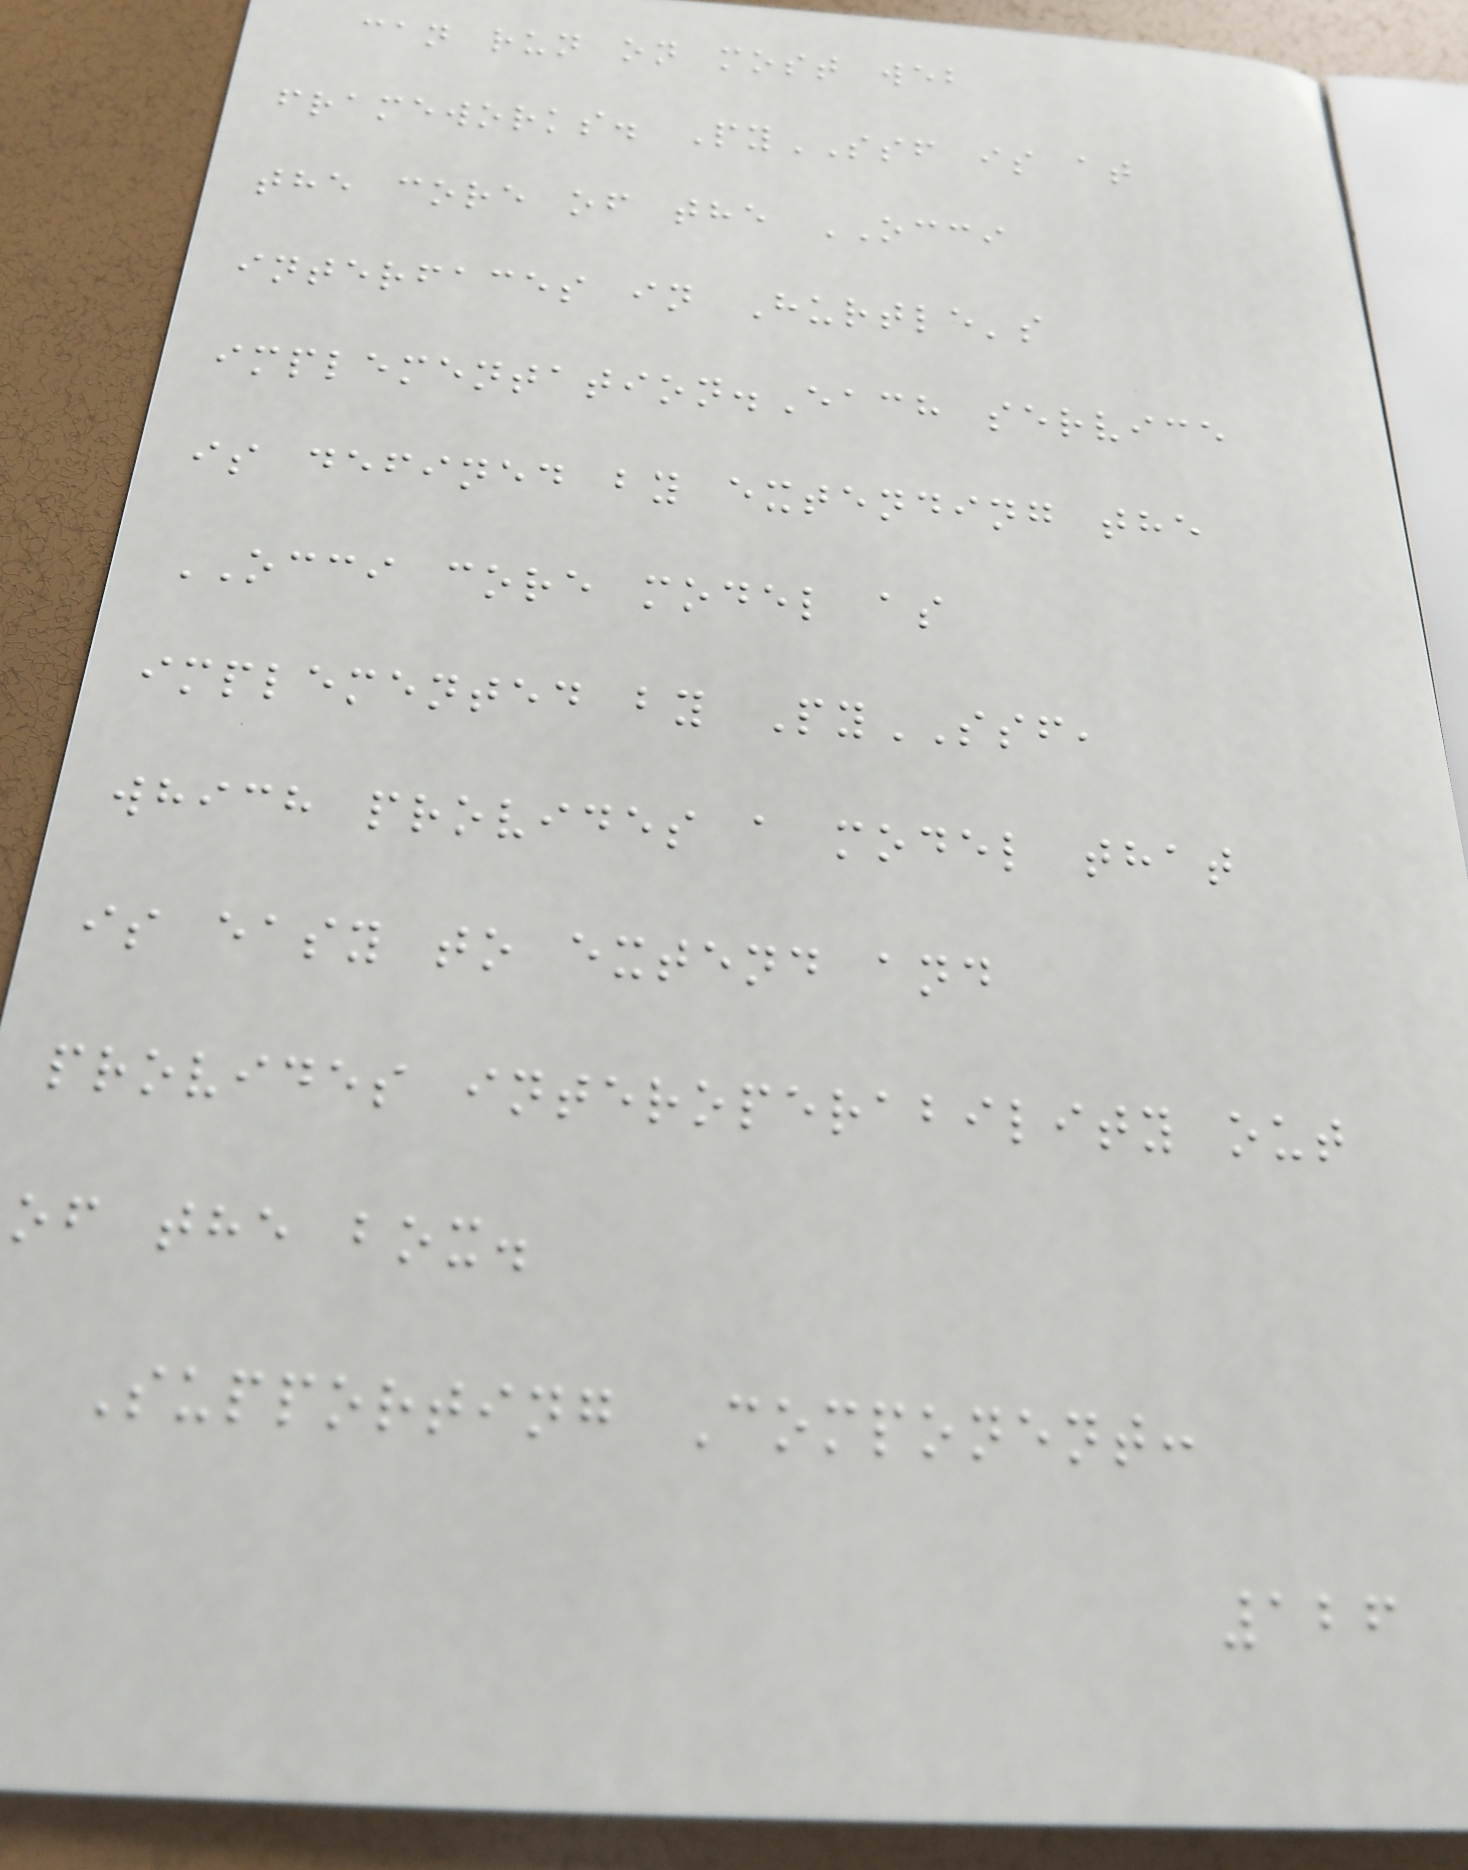can run on most web
frameworks. PySSF is at
the core of the OCCI
interfaces in Hurtle's
implementation.Each service
is defined by extending the
OCCI core model as
implemented by PySSF,
which provides a model that
is easy to extend and
provides interoperability out
of the box.
Supporting Component:
126
